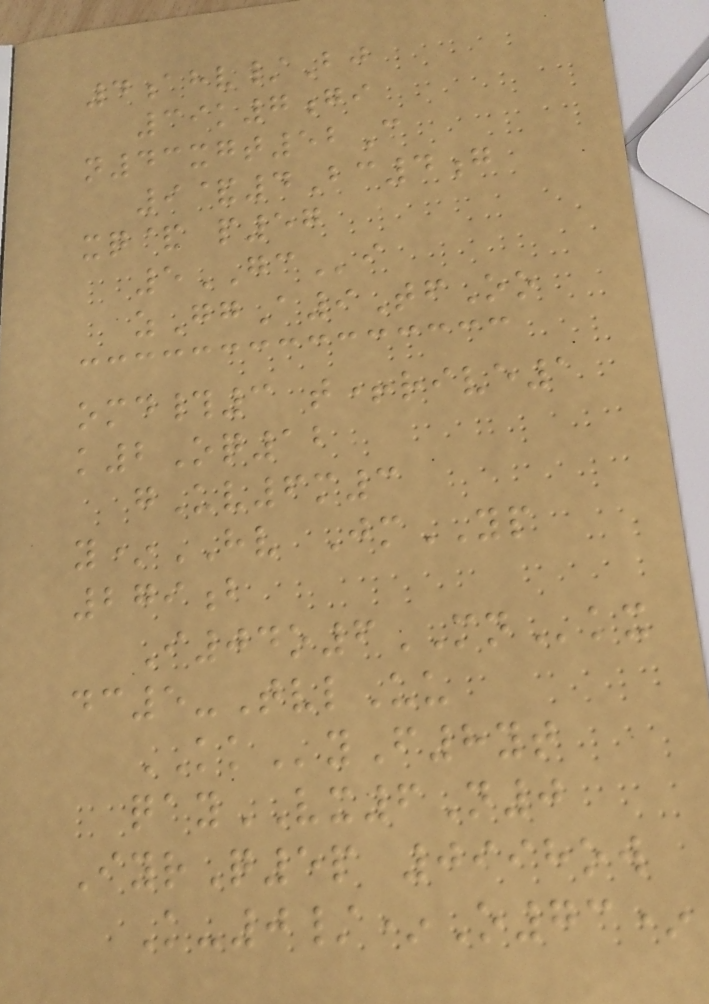4ahv/Bj
39k7gi
n43xgt52C
9&4Bc4g
xq& p57
5GCi
zGgA9TfOo
omd#3 t+rive1
k2Oq12
gUv6m3
y*HV JmYP
279b
I04o6MNkx
dc5-TvlUu
KKyF8yt
qayVX6N0
IyrQ5p 0998ow
K-0/*O73*
